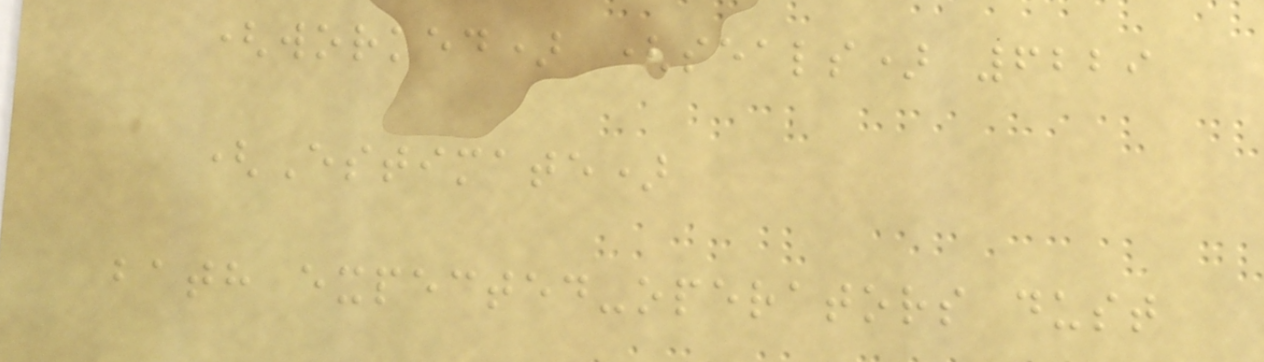(worked) (seals) 6229
(Estimate)
bath expected-operators dust
